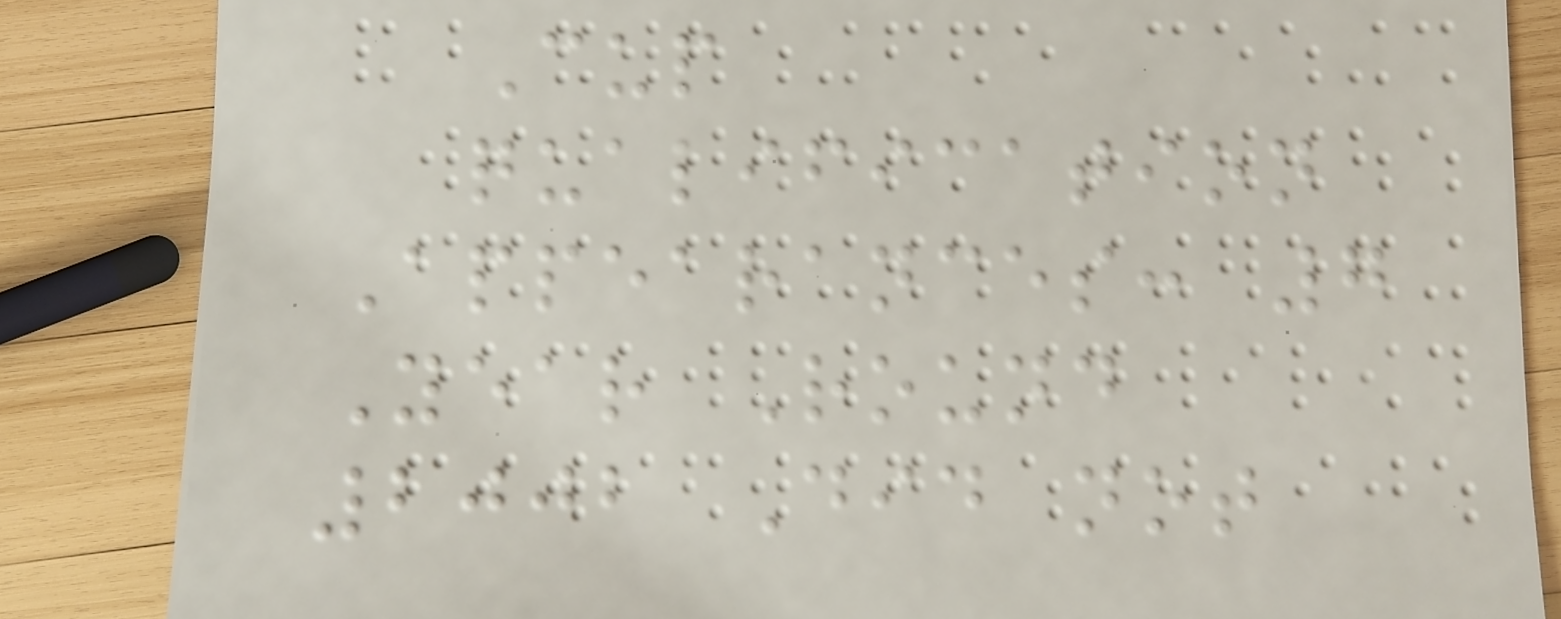Cup
qualification
Appearances: 7
Year Round
2002 Did not
